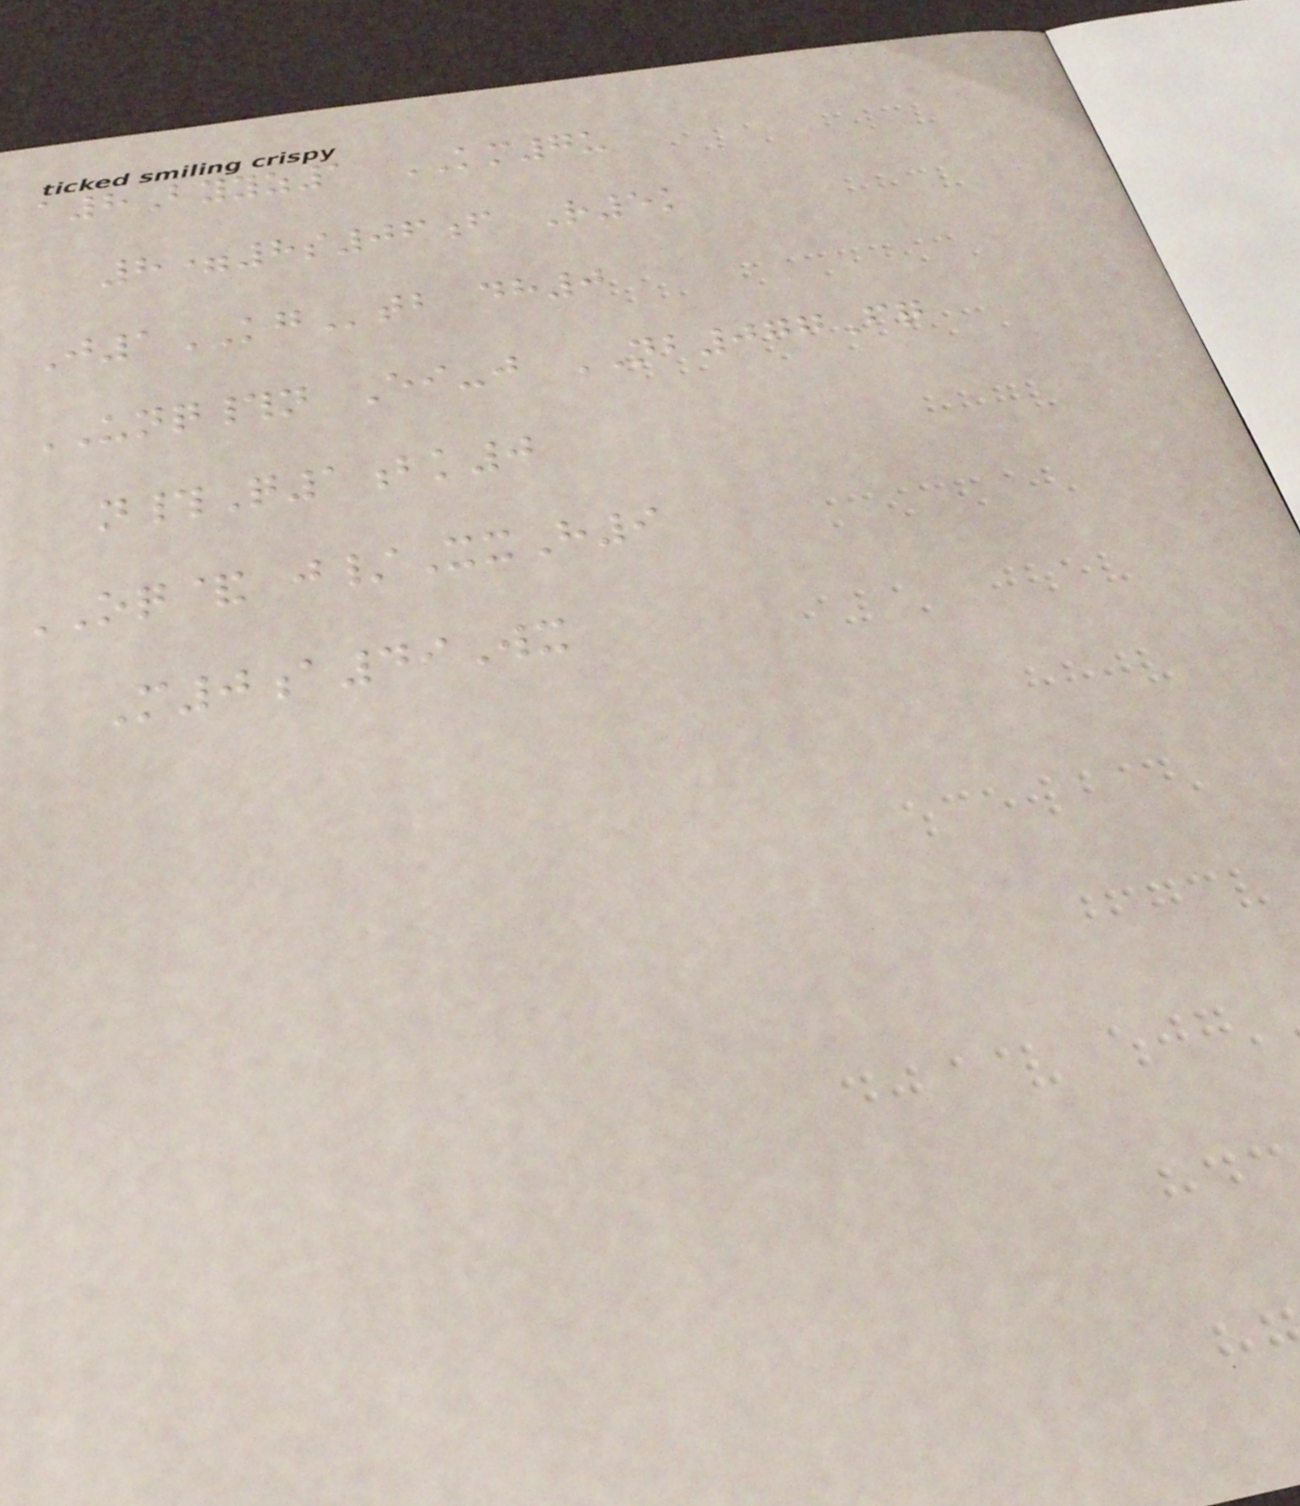a8Byyz1 KM7u
8=8s06f R5k
J1KGtb dh0
UNQ#n Ei-j NB077Fq
n#Q1bk0
OQ& j/XxH9
M0a49Wx
